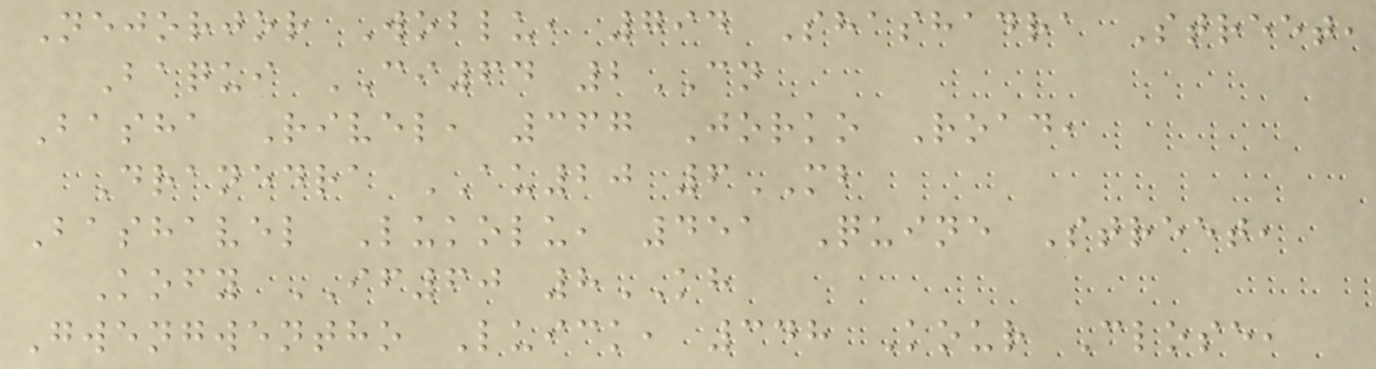Nejorjor Woblu, 794 Shashadra Street,
Baqui CI64 2CN
Basha Rivel, 367 Jorko Road,
Dranedra AU20 6MB
Bashavel Lukolu, 451 Quine Street,
Kofy IF60 8KH
Gwengwentho Luick, 348 Kour Close,
